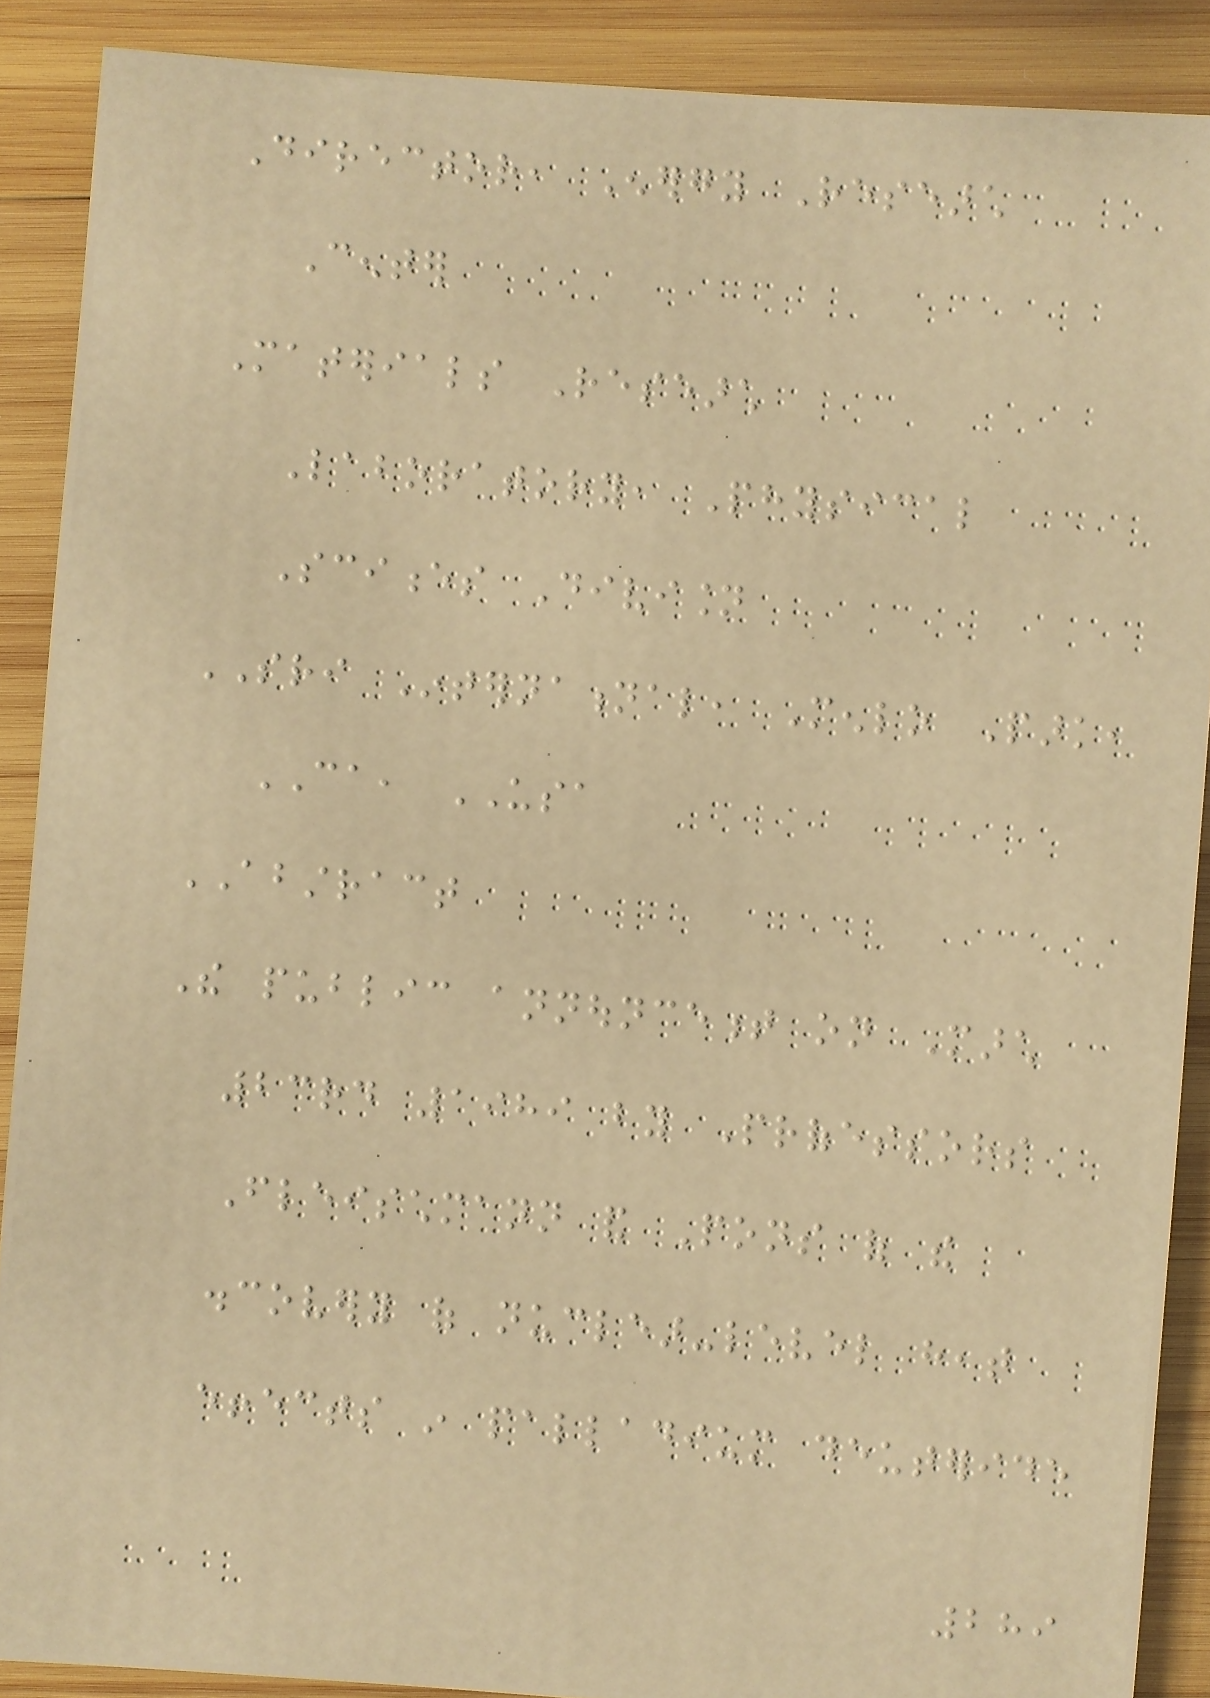Director, Energy Research
Center
Materials Research
Laboratory, Physical
Sciences Division
SRI International, Menlo Park,
CA, USA
ABSTRACT
The public announcement on March
23rd 1989 by Professors
Fleischmann and Pons of the
discovery of nuclear-level heat
effects in palladium deuteride
289
